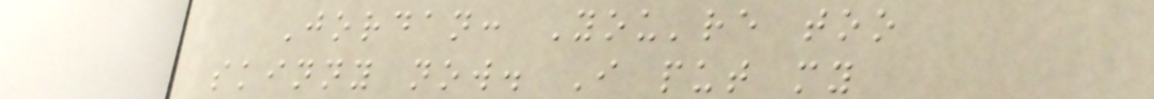Jordan: You're too
skinny now. I put my
